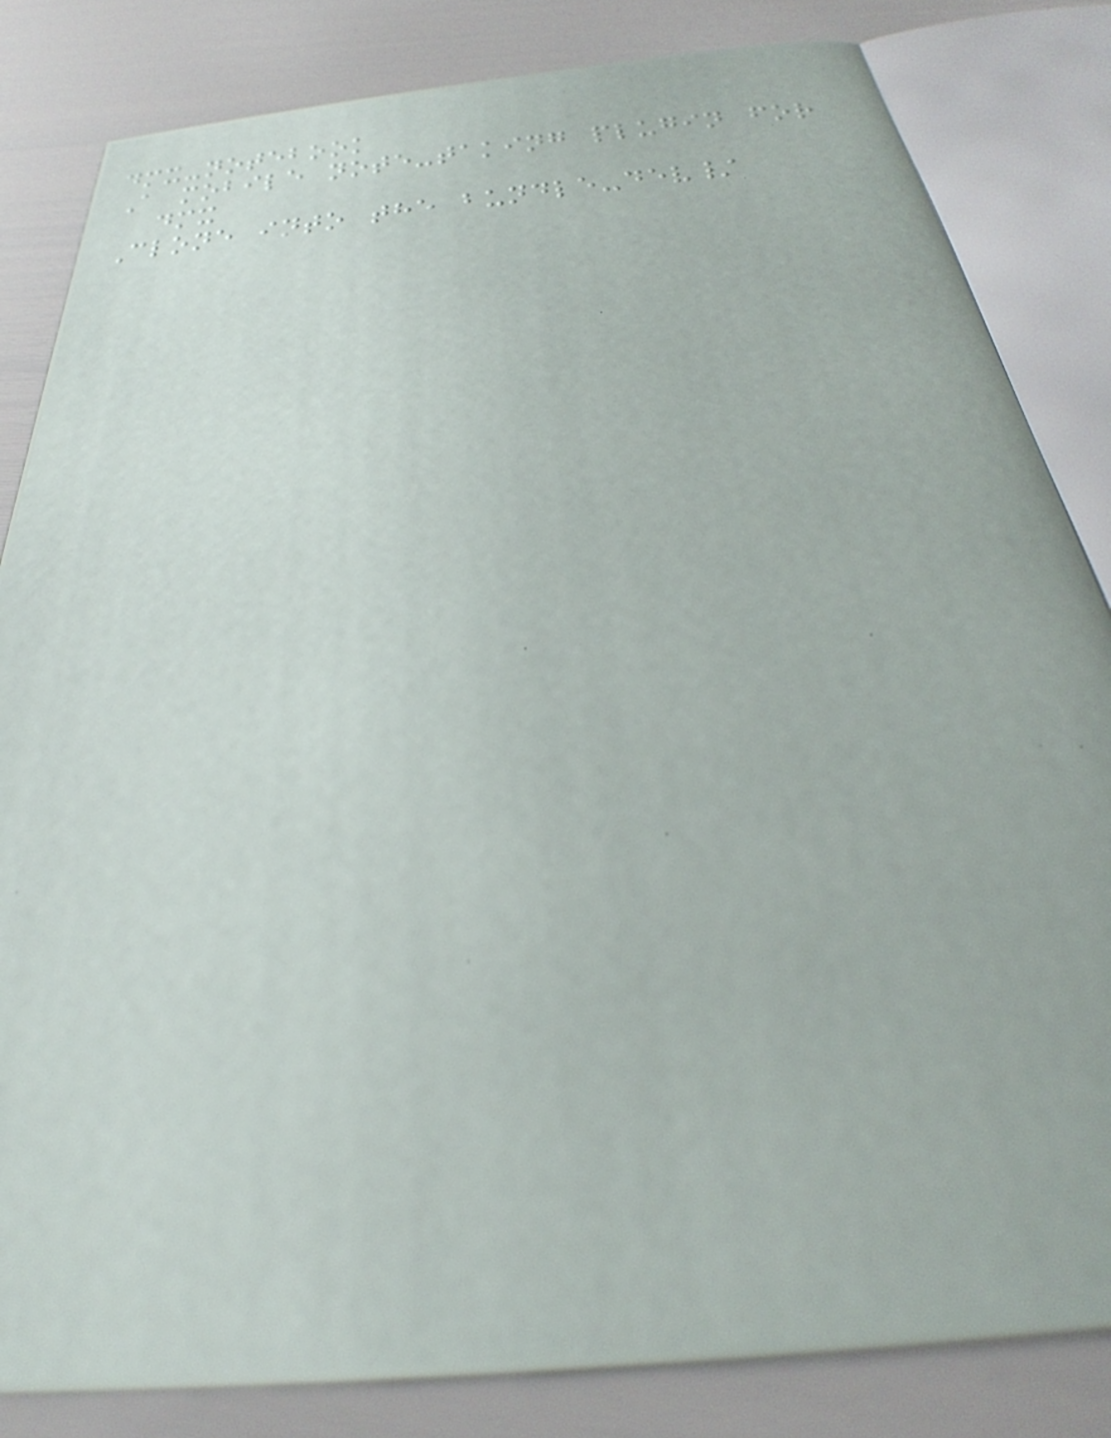dmx-notebook
A mobile note-taking plugin for
dmx
Clone into the bundle-dev/
